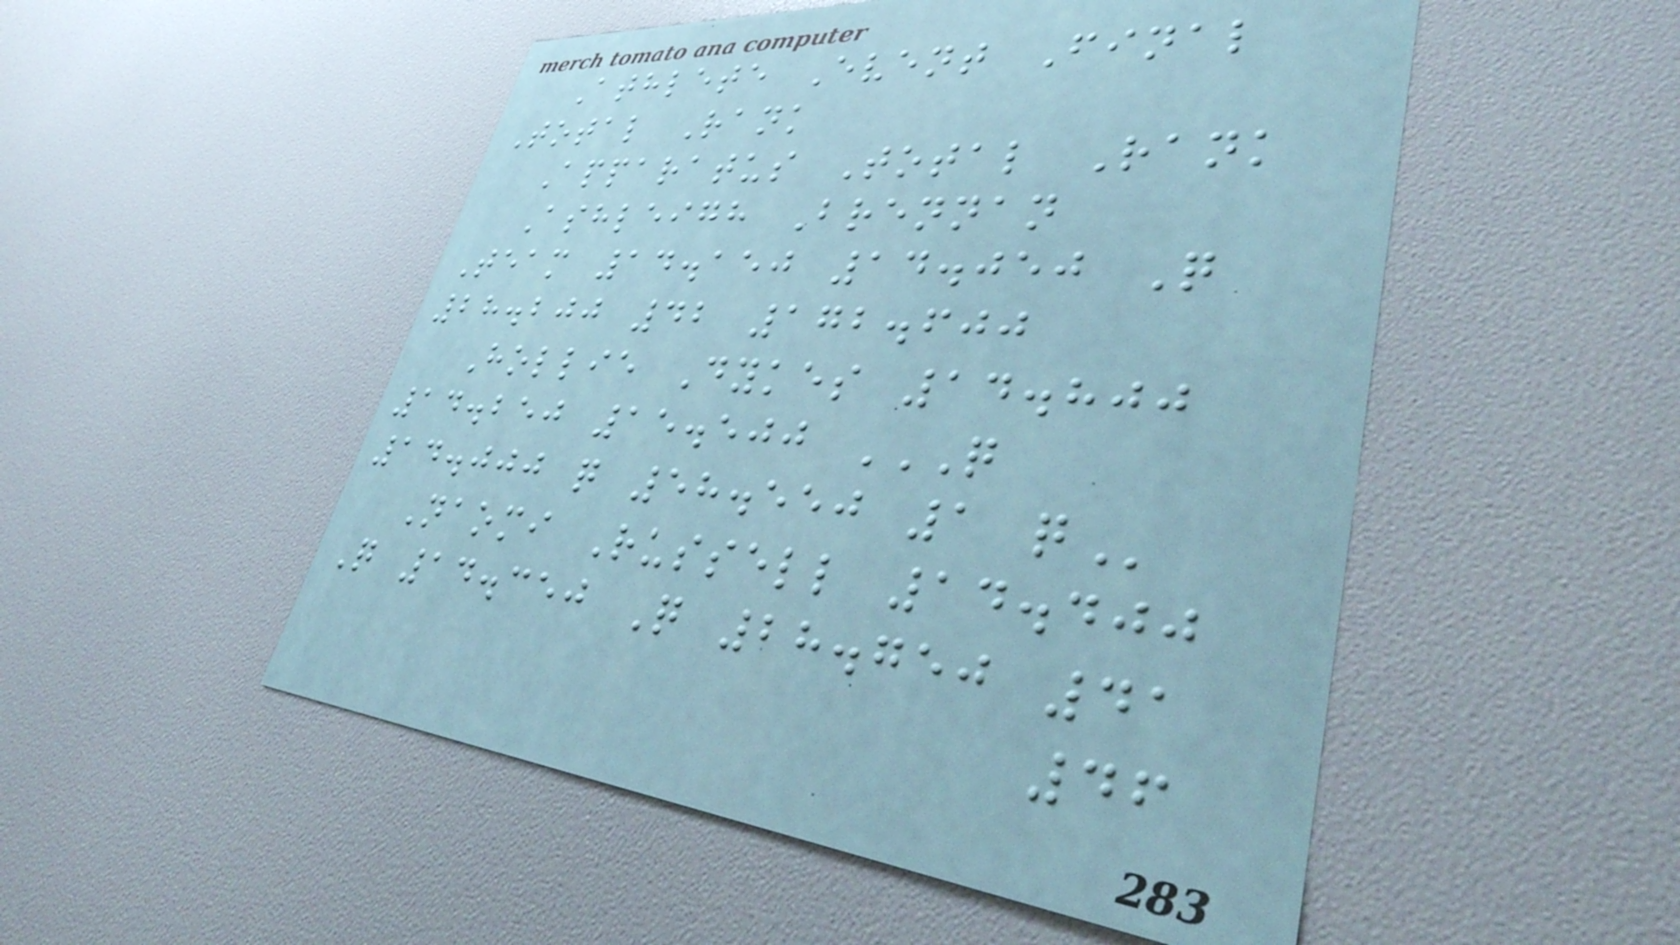Athlete Event Final
Total Rank
Apparatus Total Rank
Ashleigh Brennan
Team 14.150 14.050 Q
28.200 42 172.600
Hollie Dykes 14.800
14.250 15.500 Q
14.000 Q 58.550 1 Q
Naomi Russell 14.400
Q 14.350 Q 28.750 41
46
